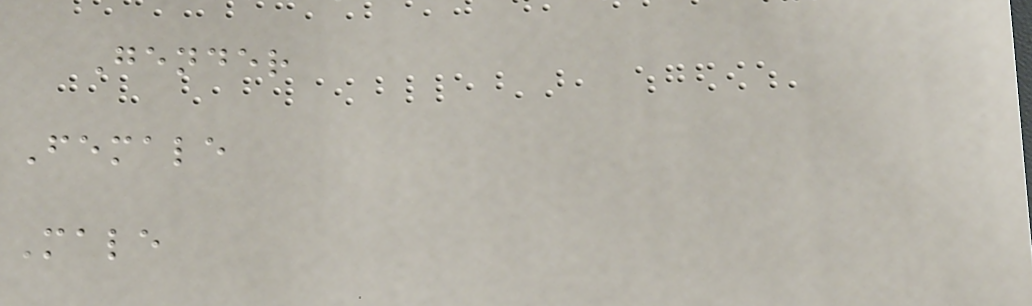Gender
Female
Male
